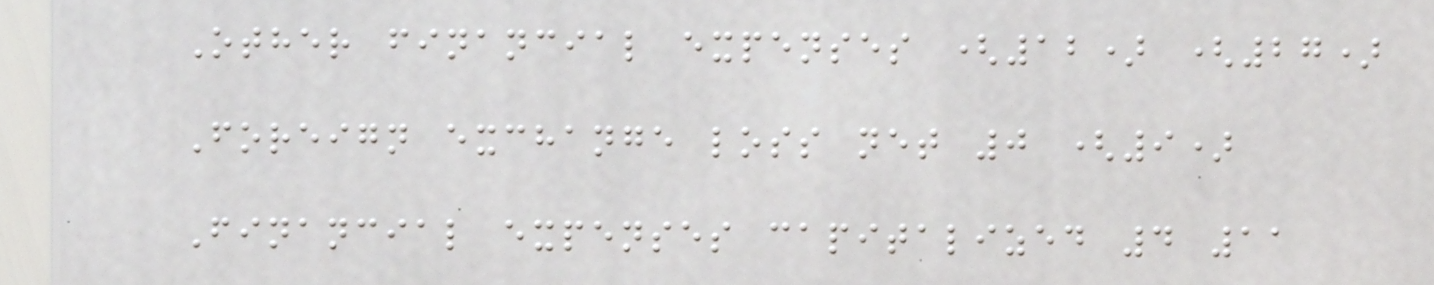Other financial expenses (12) (27)
Foreign exchange loss net 0 (9)
Financial expenses capitalized 4 11
